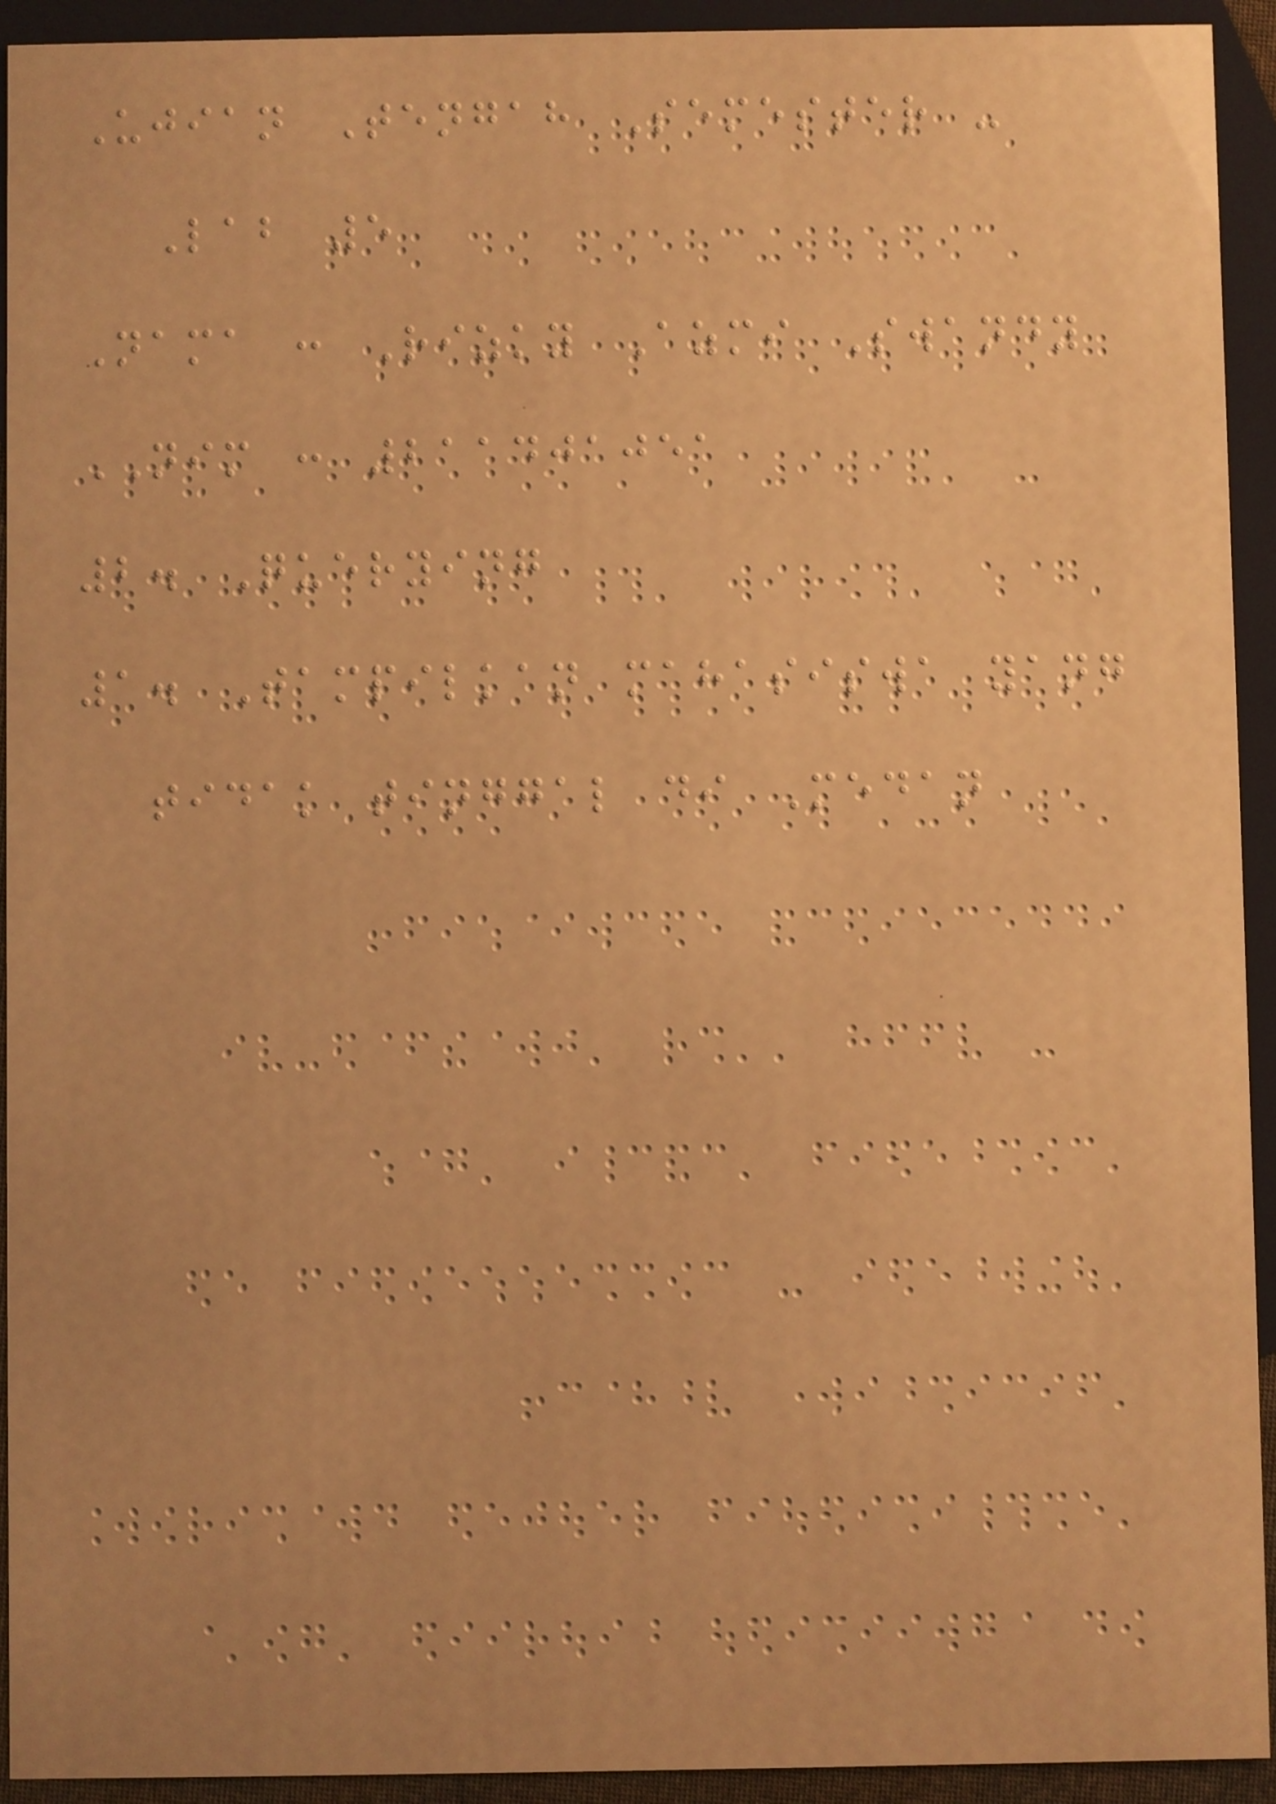Ujian Tengah Semester -
Lab 5
Nama : Rizky Azmi Swandy
NIM : 211401051
2. Querying
1. Tampilkan mahasiswa yang
tidak tinggal di Medan
